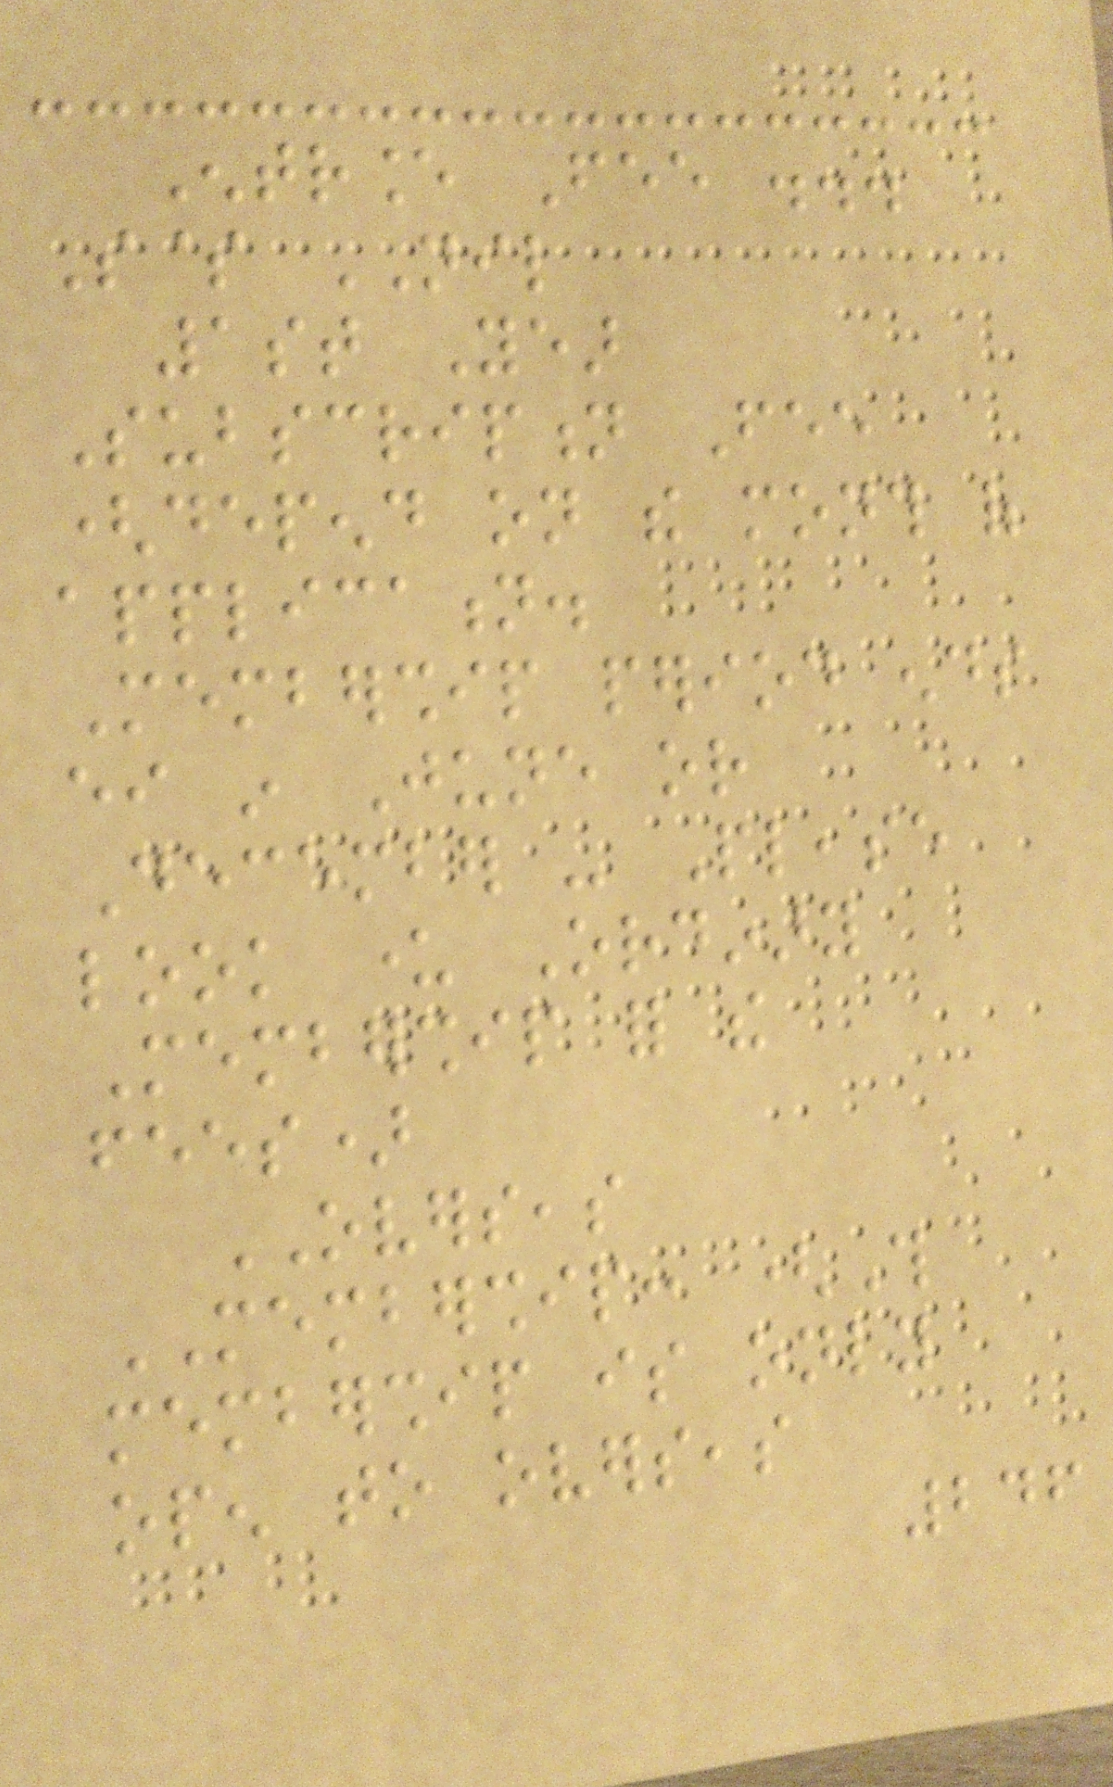Entrance Fee ...
S$ NIL
1st Year
Subscription Fee
(depend on the month of
application.
Membership period ends
either in June or
December - Please
look under Ordinary
Membership for the
fees)
OVERSEAS
MEMBERSHIP: (This
membership is only
open to overseas
246
